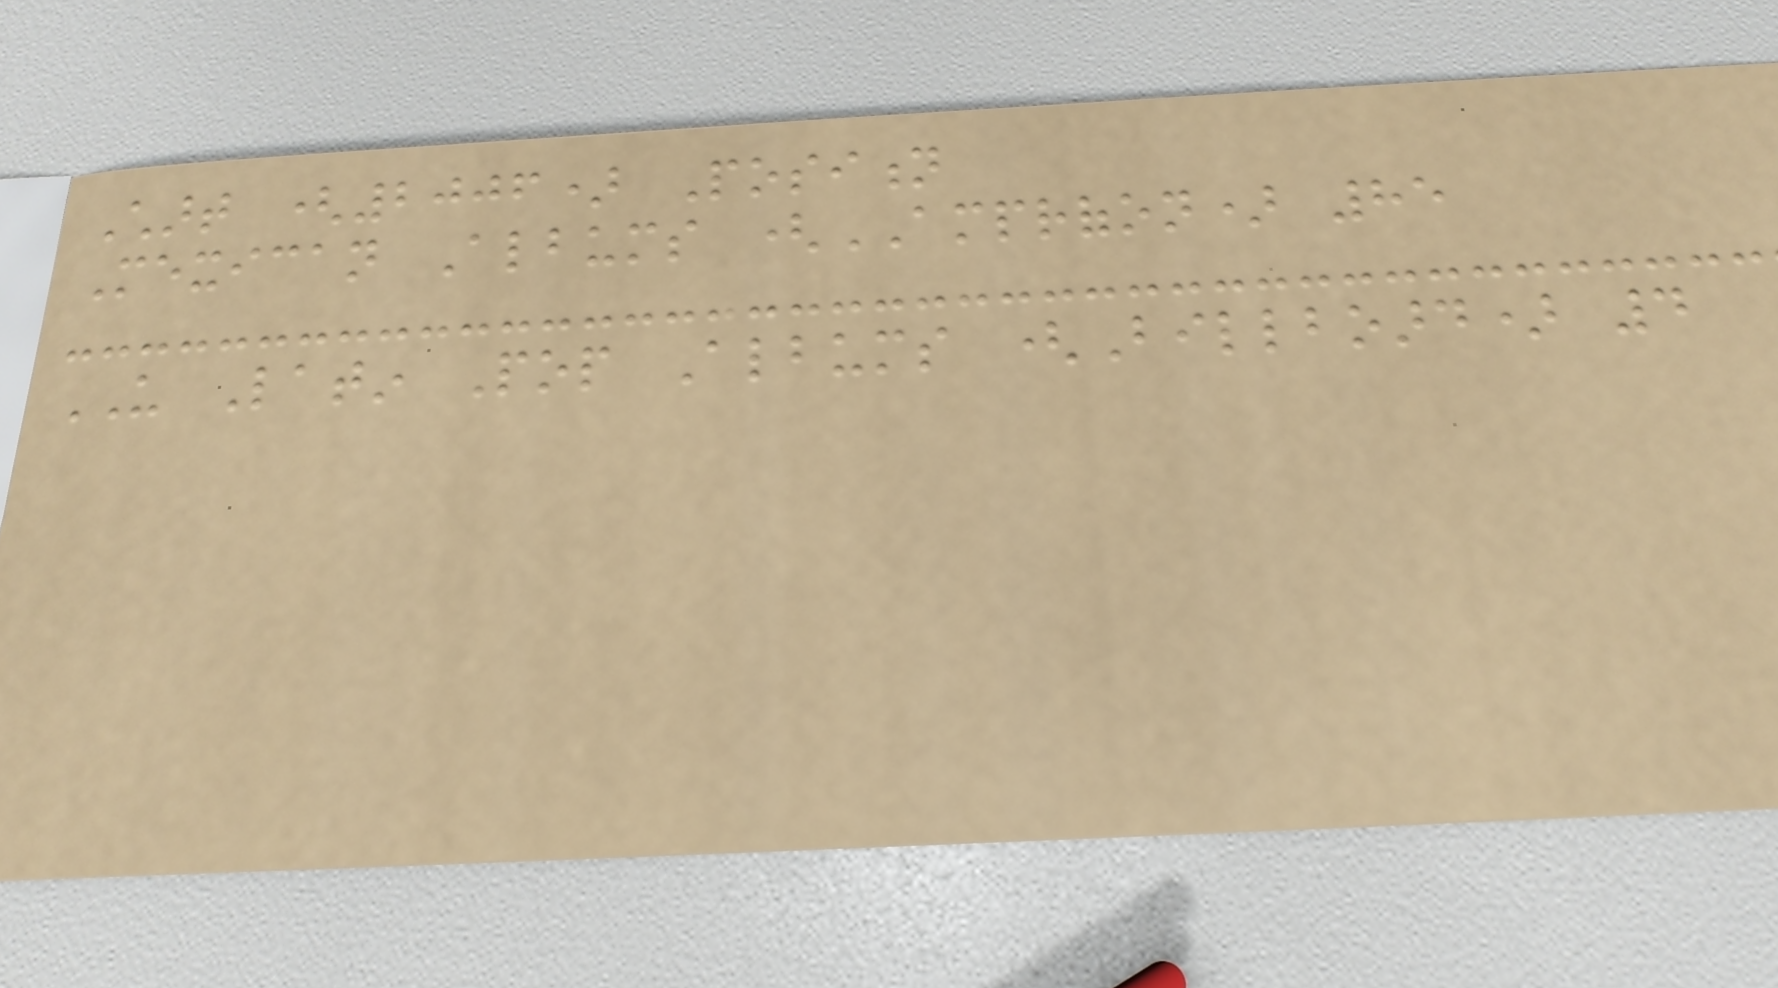Chart (2006) Position
Mexican Albums (AMPROFON) 85
US Latin Pop Albums (Billboard) 4
